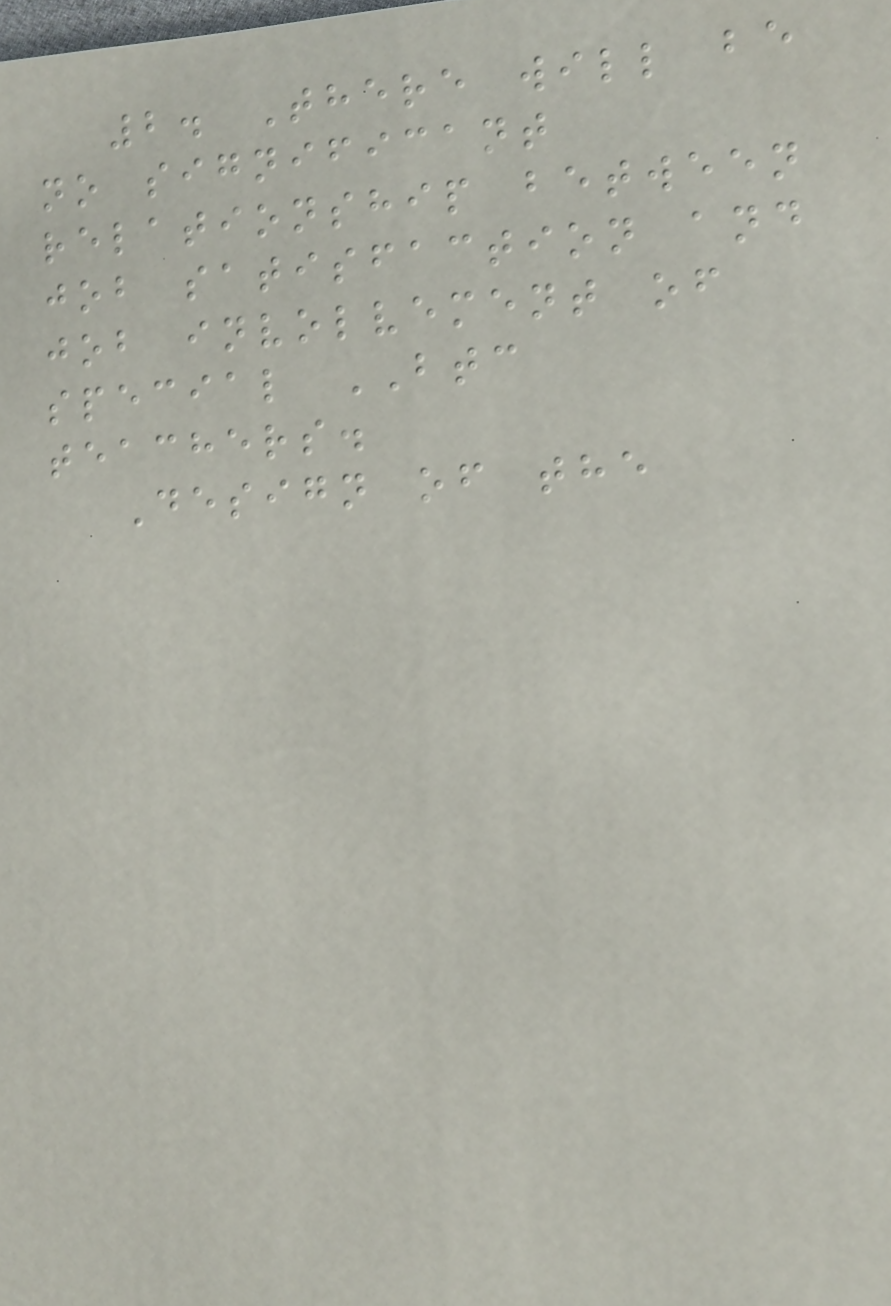2. There will be
no significant
relationship between
job satisfaction and
job involvement of
special BTC
teachers.
Design of the
